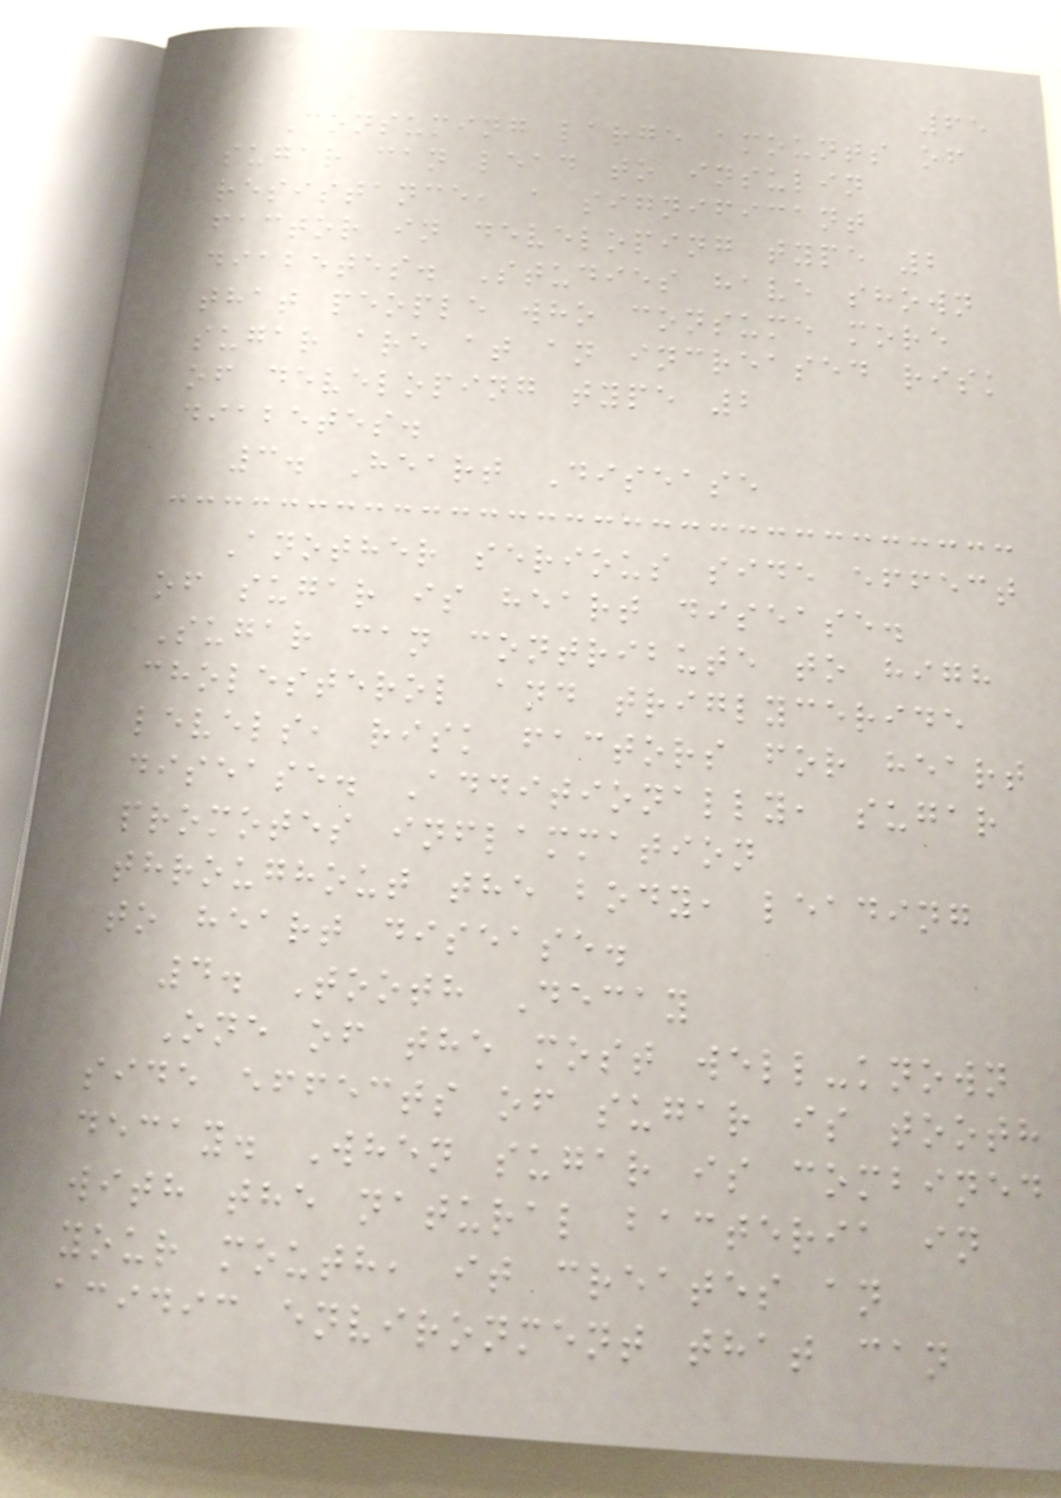65
Consuming large amounts of
sugar can lead to insulin
resistance, a significant
factor in developing type 2
diabetes. Studies have shown
that people who consume more
sugar are at an increased risk
of developing type 2
diabetes.
3. Heart Disease
Another serious side effect
of sugar is heart disease.
Sugar can contribute to high
cholesterol and triglyceride
levels, risk factors for heart
disease. Additionally, sugar
promotes inflammation
throughout the body, leading
to heart disease.
4. Tooth Decay
One of the most well-known
side effects of sugar is tooth
decay. When sugar is combined
with the natural bacteria in
your mouth, it creates an
acidic environment that can
